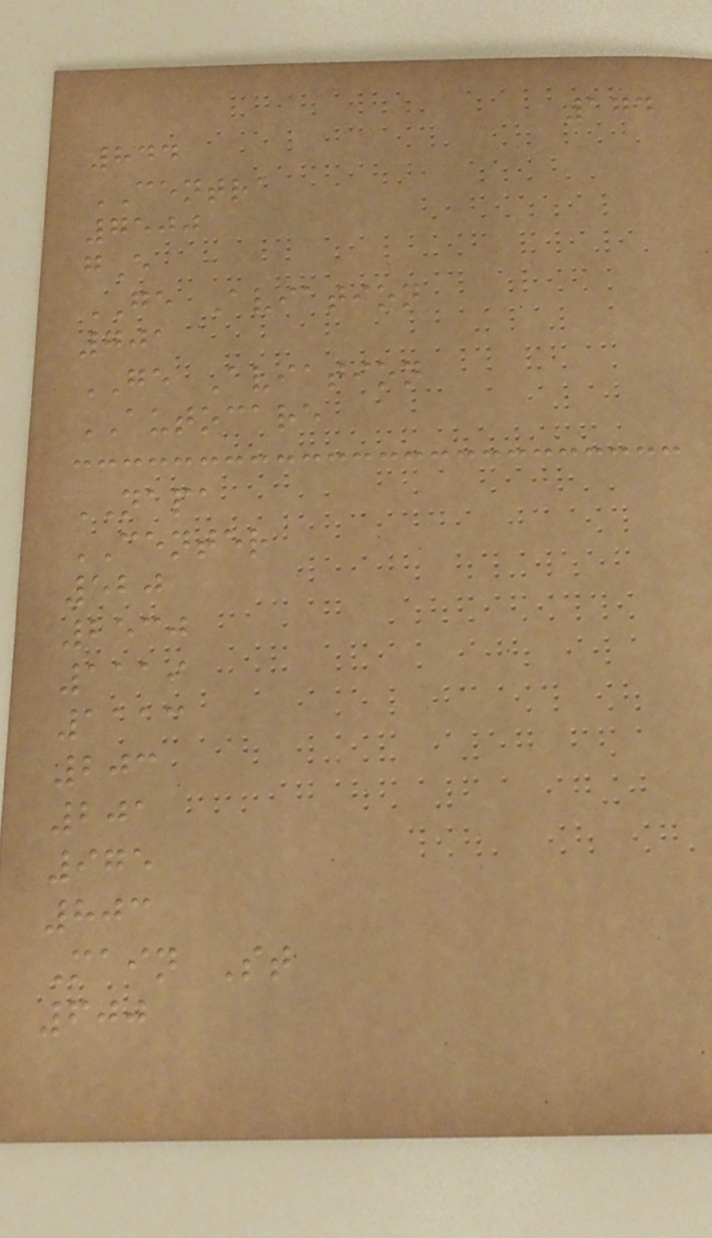174
844
CENTRA
7500
gE
GE Aviation
701
GE Aviation
AUTOCARE
NAPA
CENTER
520
2530
1119
1113
203
201
975
803
Main St
600
